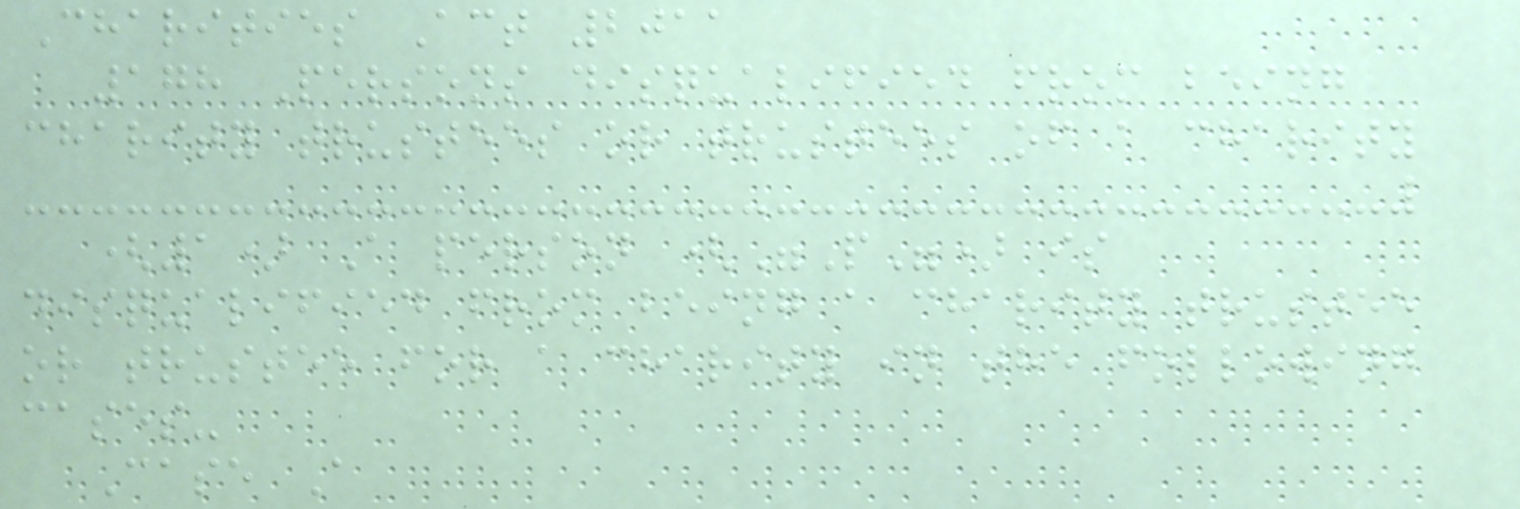Charities Act 2011
178 Persons disqualified from being
charity trustees or trustees of a charity
(1) A person ("P") is
disqualified from being a charity trustee
or trustee for a charity in the following
cases-
Case A
